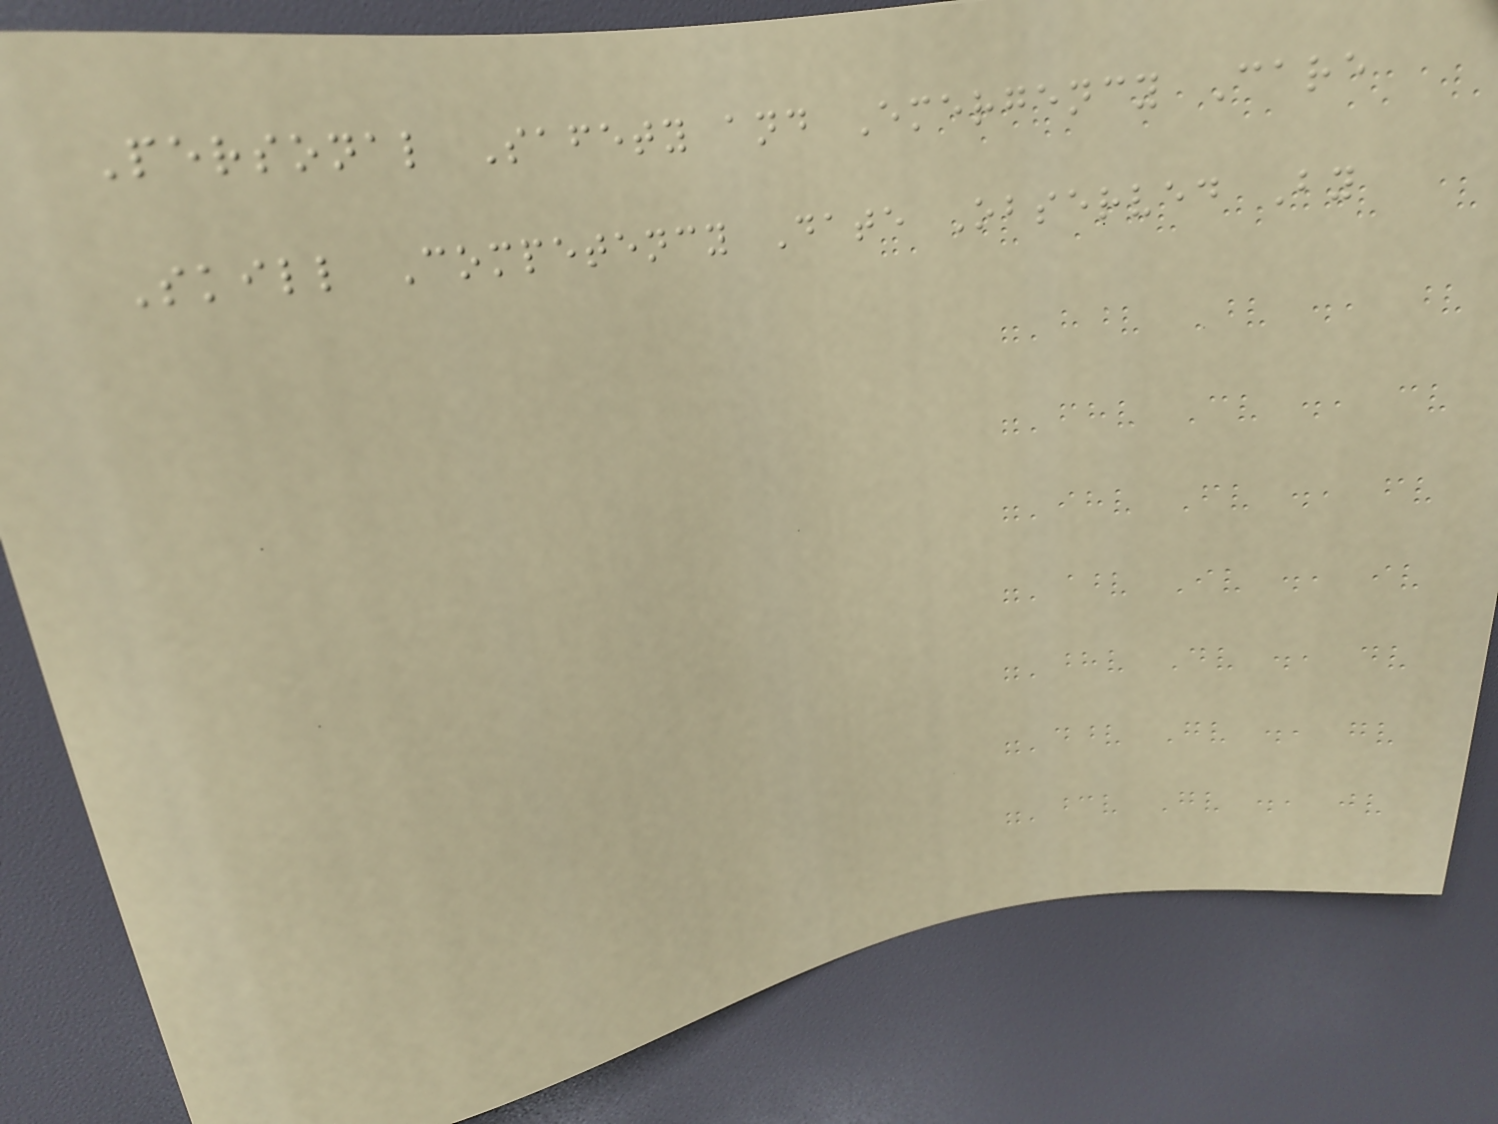Personal Safety and Emergency Care
Skill Competency Date Observed By
